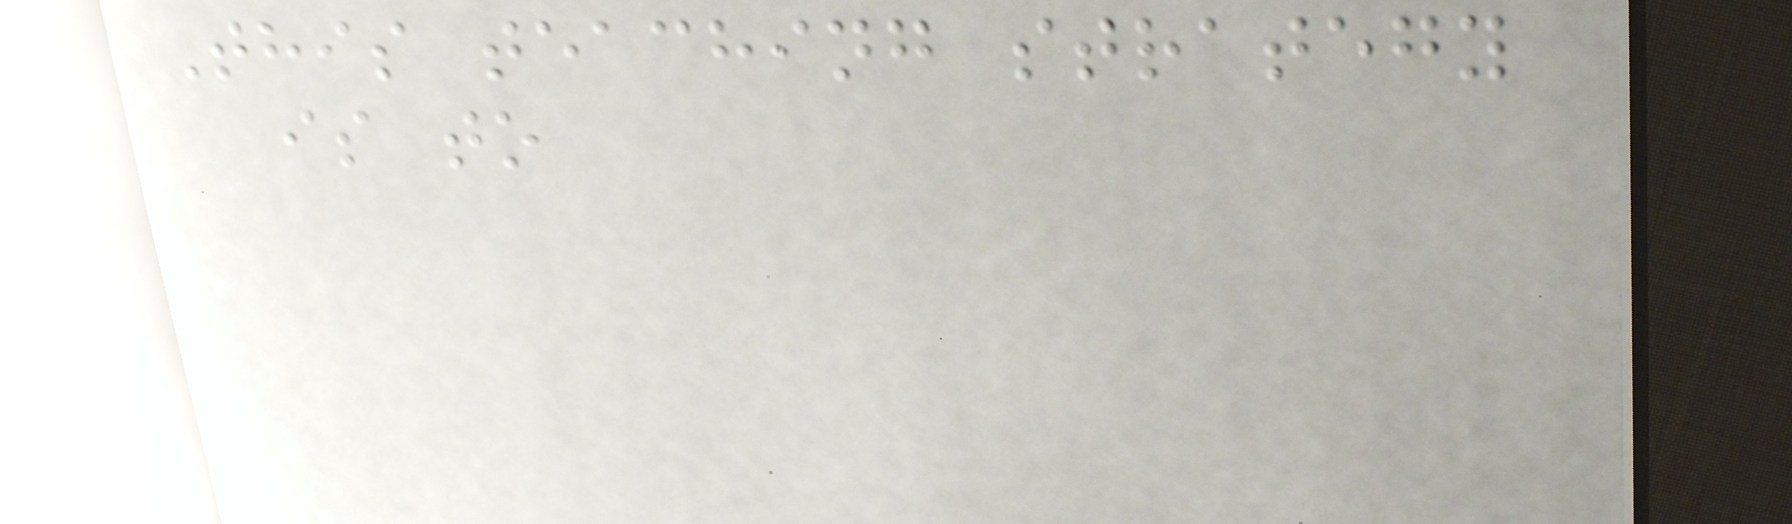This teaching strategy
is to
